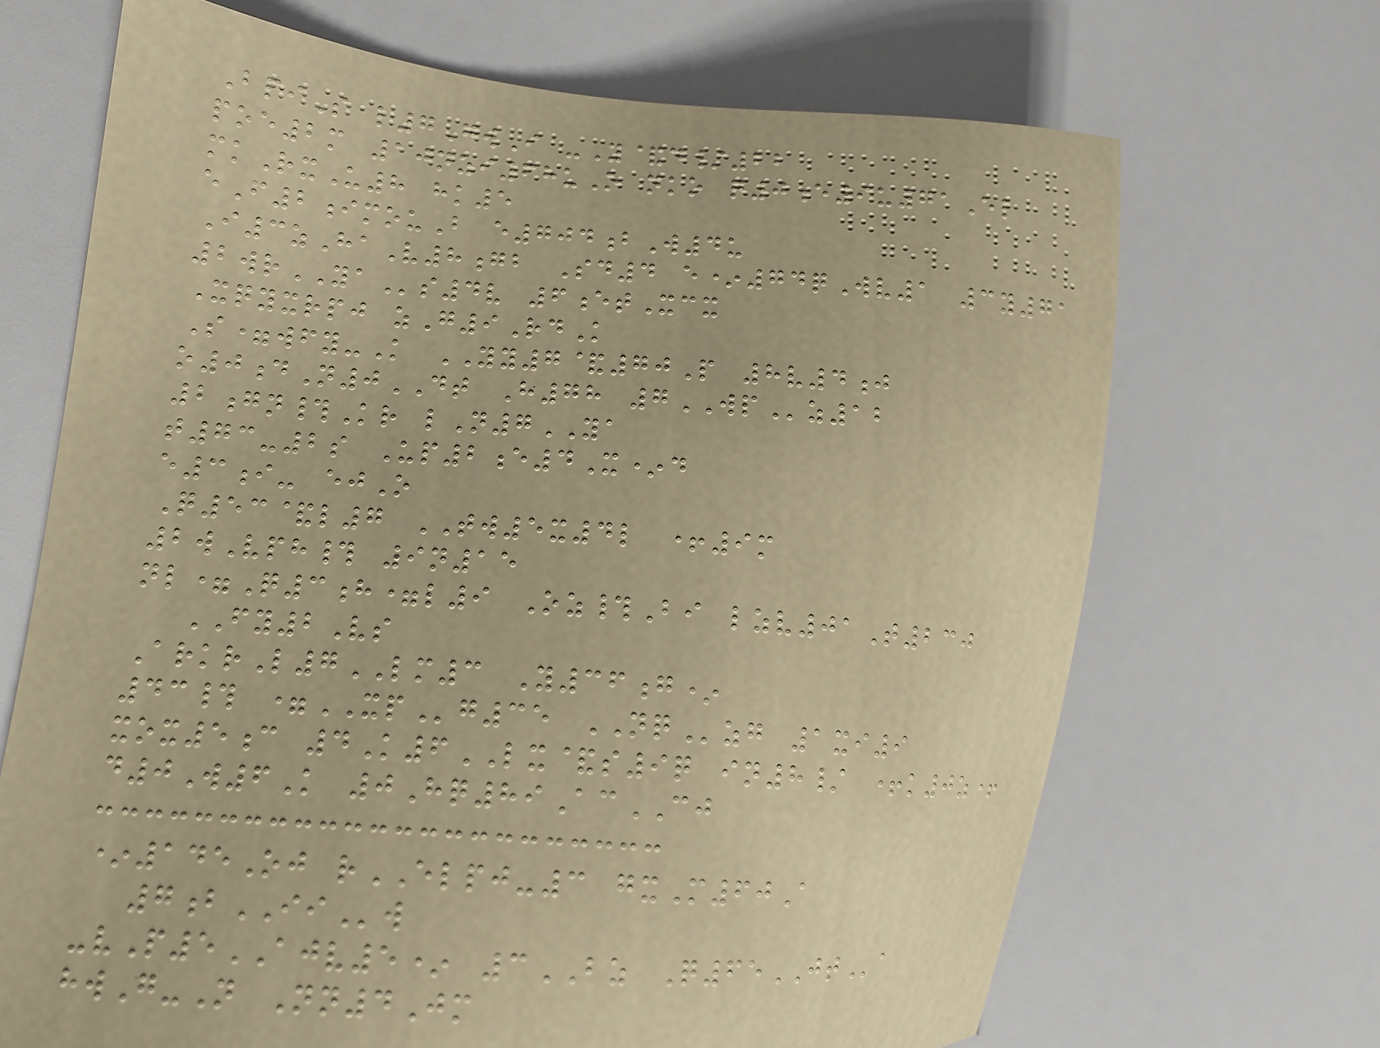BpiS l7GwI -Y&d/22
poe2m 10nzi68uO nko q0e9u71El
mkRxU8 hk5
eF2imouB e704bW4u
I3zHaV8gb Sd4 e*74qWv1 3y71
2wrYAs4v 6etXcx
Xqyxrpj zG9RdK
S=wfy-K YY7&70P 8v4j
o0dN0DT H78 7WPz12
2gn#Kr lN7YA
t73-2s Up2e4X*d
e3i- ejO
Q53&l7 TW5x4l +9m
2wVph# 9n15
nl=Q3h=l9 Oz#Bi lzv01T230
FY2Vs
ArkrL7LM3 Y36g*
43# =XPg35 NQzg 1xi9
xox5c 4K6LX&s9q in8/ +k0z+
d0W6K 0Hq89AcCJ
*145Oj rELPJ-3 gxM60A
7bIIw
-vP5AJV5* 3BZ Q65JTa
hwG-N Nn4Jm
